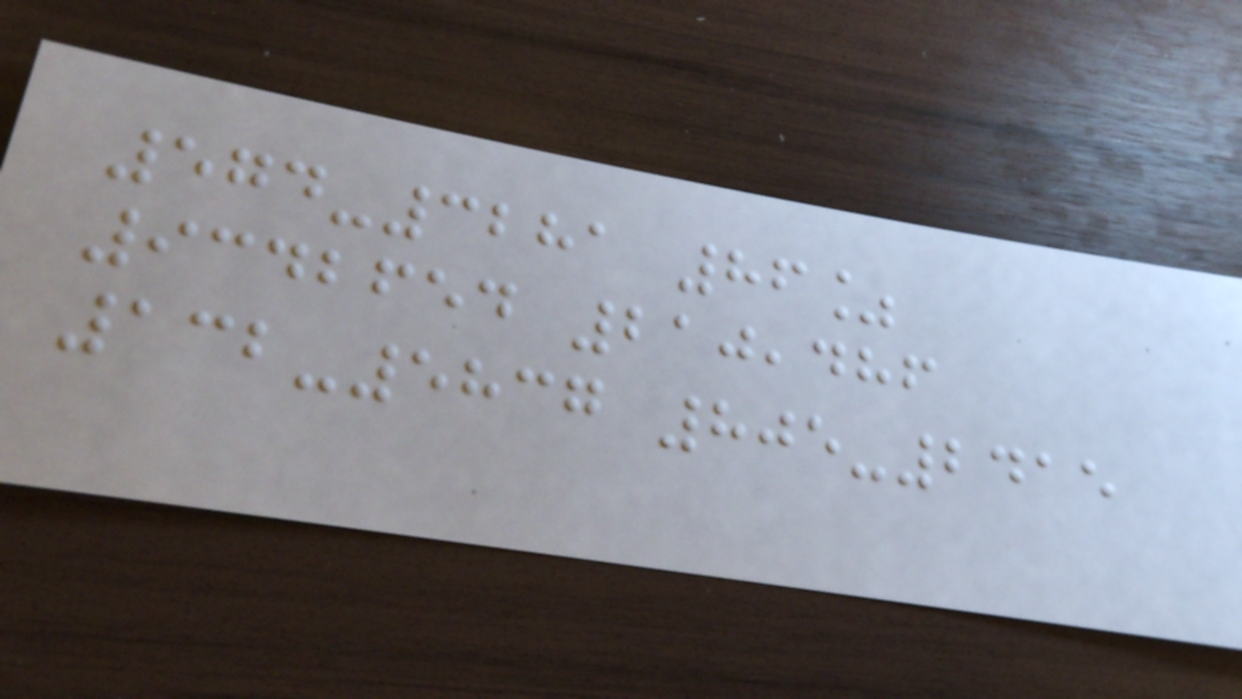574-3281 86%
9342654 210,486
132-5837 805-2415
